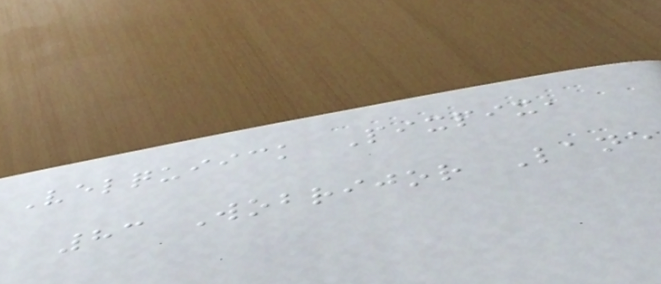Velquiick Pixpix,
83 Wobrijor Lane
